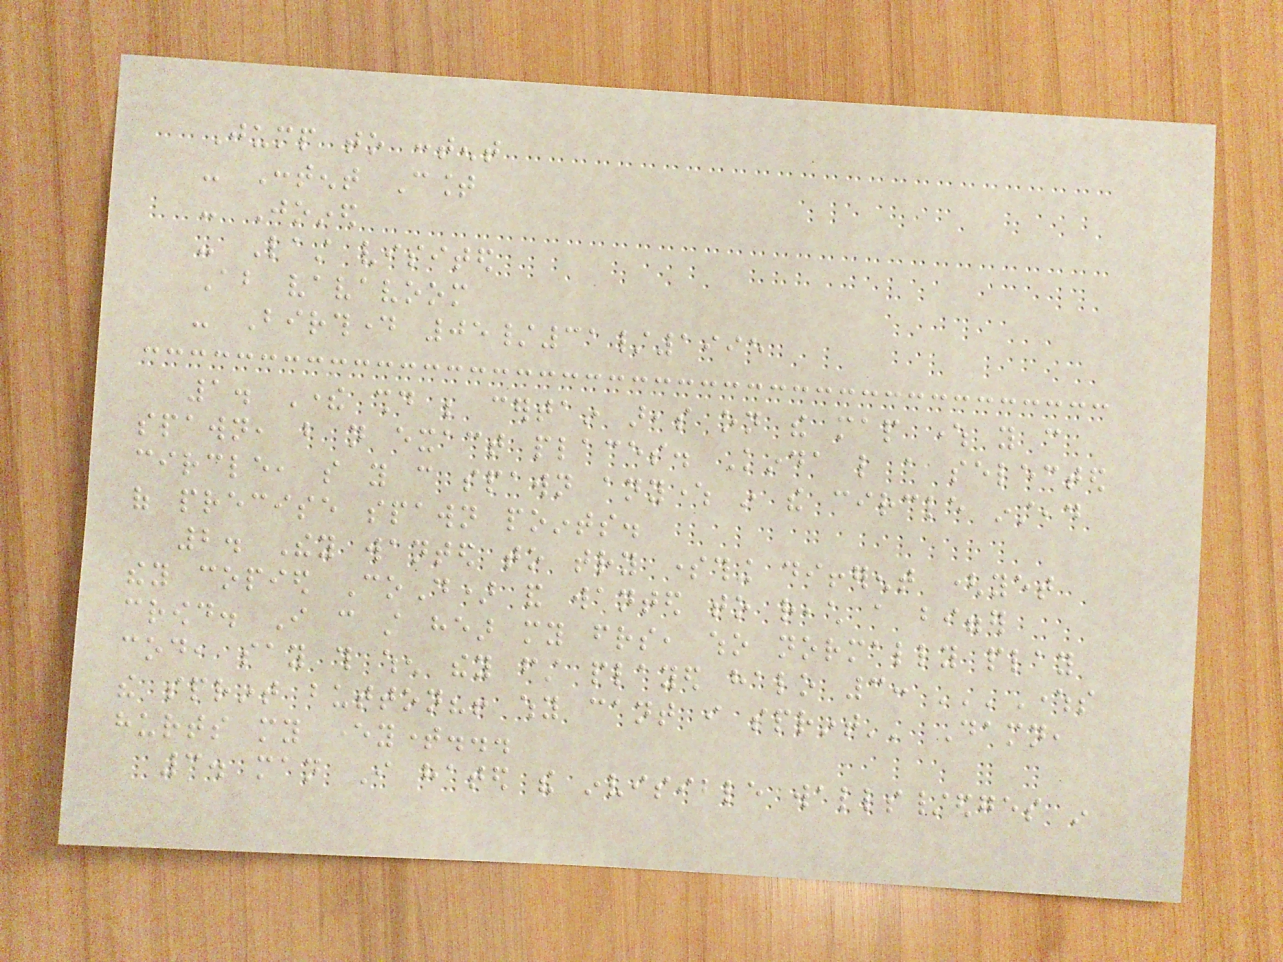Jump to content
- Content Count
- Joined
- Last visited
About vavavoom
- Birthday 05/31/1995
1. There should be certain areas on the map where you can
spawn, but not exact places. Kinda like a selected
circle, so you can spawn anywhere in the circle instead
of precise spawn points.
2. They wanted to try something different (yet
they copied CoD) and wanted to reach a bigger
crowd. I can still hear my friends, who normally play
cod, say this when they first played halo 3: '''Wheres
the sprint button?! why cant i sprint'' Damn,
hurts my everytime...
3. man I hated the invisible walls/edges in
